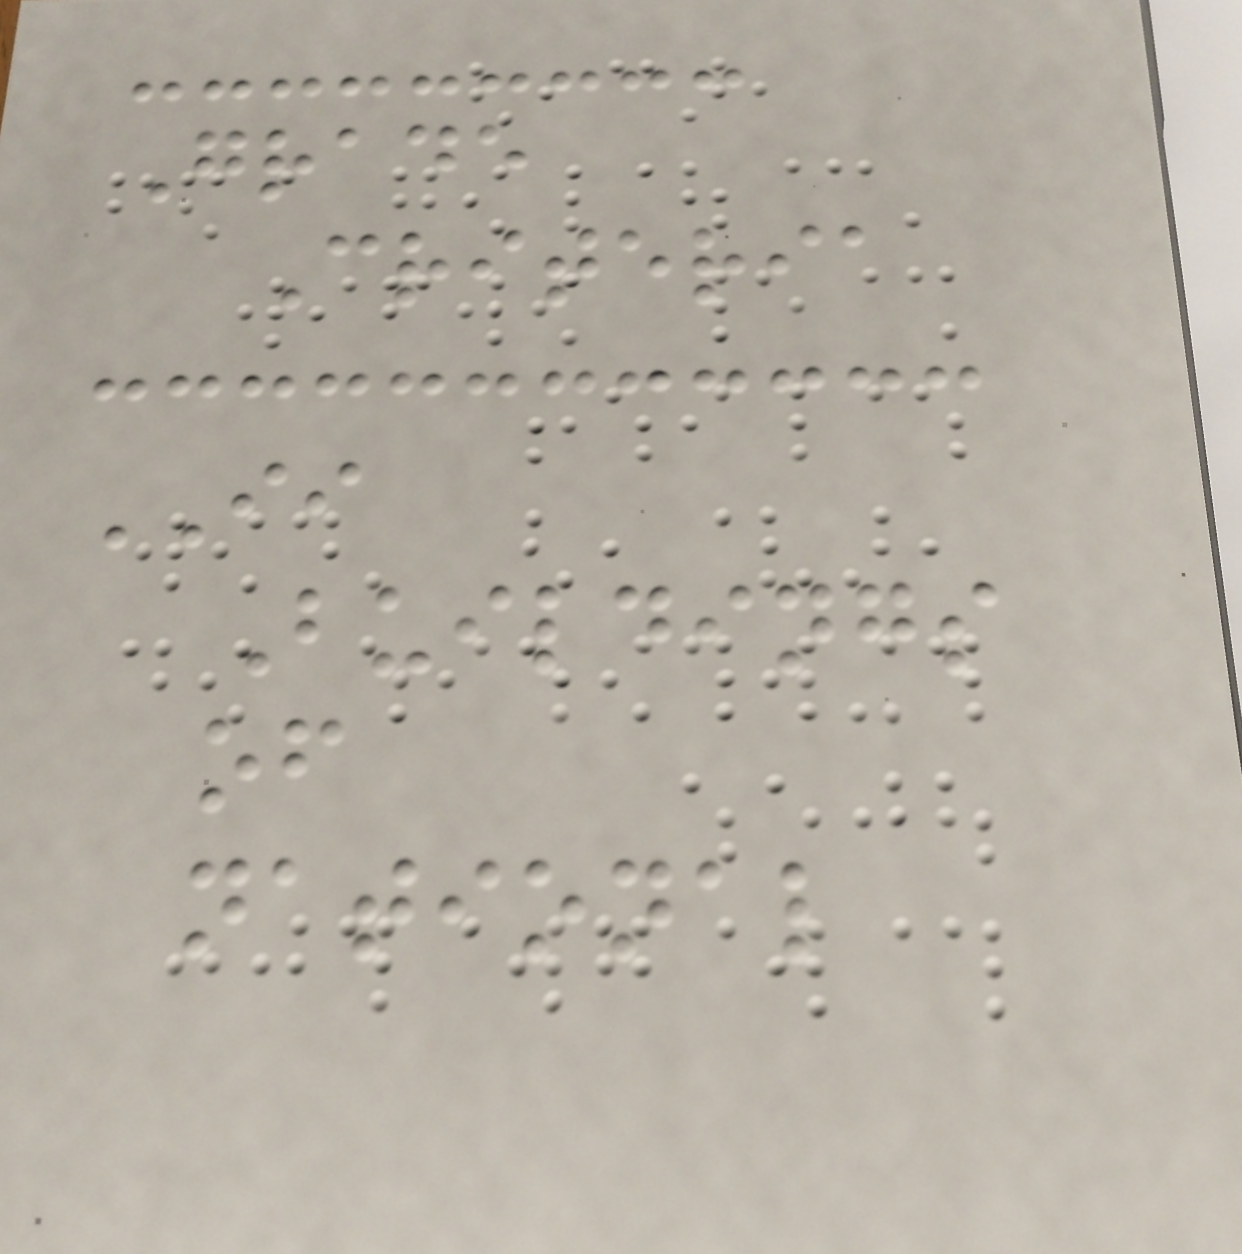Grade
Criteria
II
Buildings
of
national
